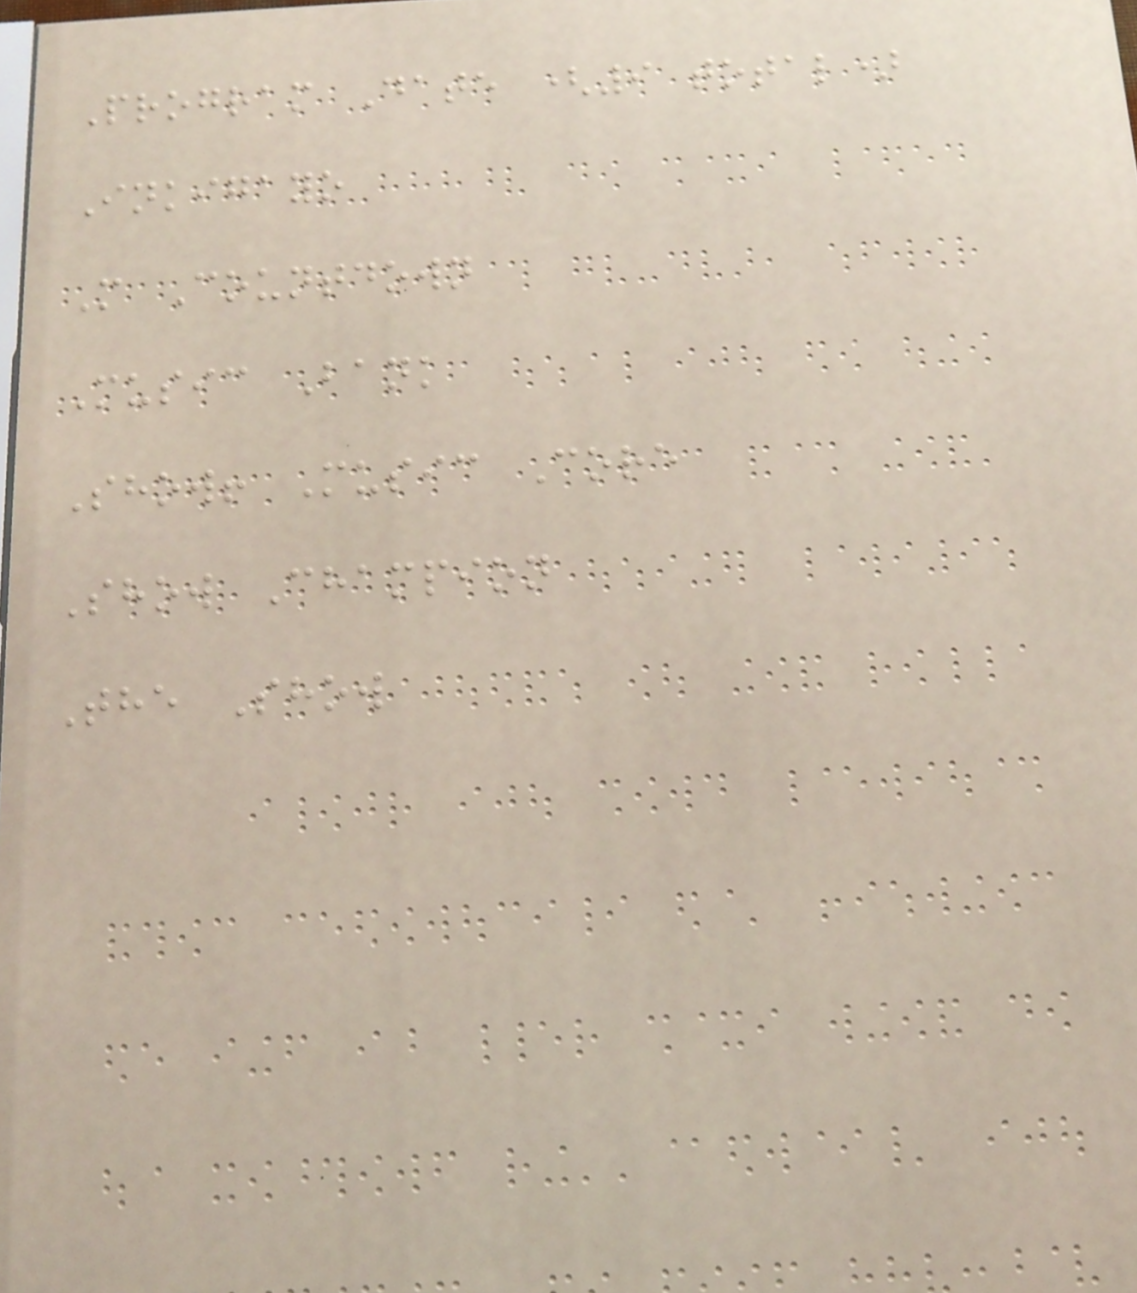Program Date (9 total)
Inkigayo
M Countdown
Music Bank
Show! Music Core
Show Champion
The Show
